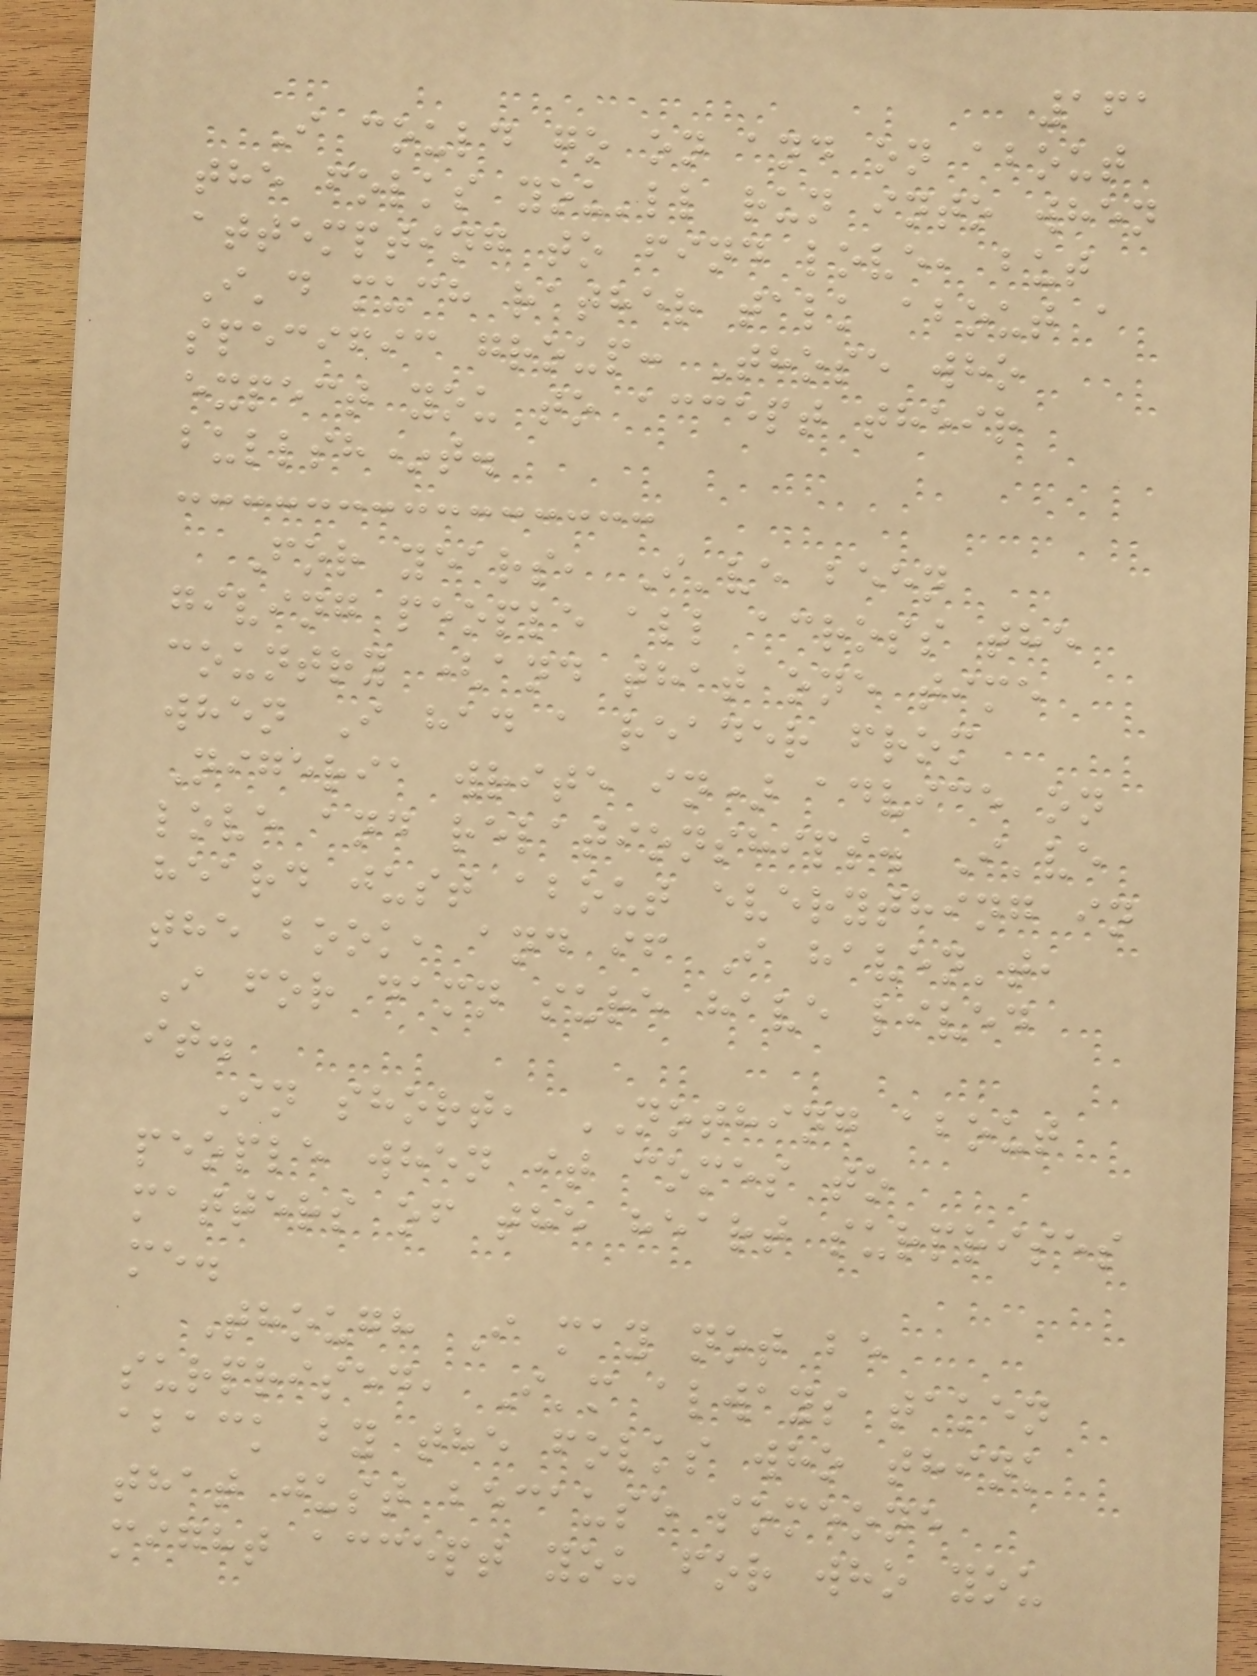161
I could go on and on about
the folks you'll run into when
attempting to find love, but
I'd much rather talk about a
specific group: Those who
expect you to accept their
bullsh*t.
For years, I've been
giving people all across the
country (and that one time
when I had a reader from
Nigeria write in) advice on
love and relationships. I've
heard just about everything in
the book, and if I haven't,
I for damn sure have lived
it.
In short, NOTHING about
people when it comes to
matters of the heart surprises
me.
Though I may not be
surprised, I'm always taken
aback by the folks who think
that just because someone
might accept you for who you
